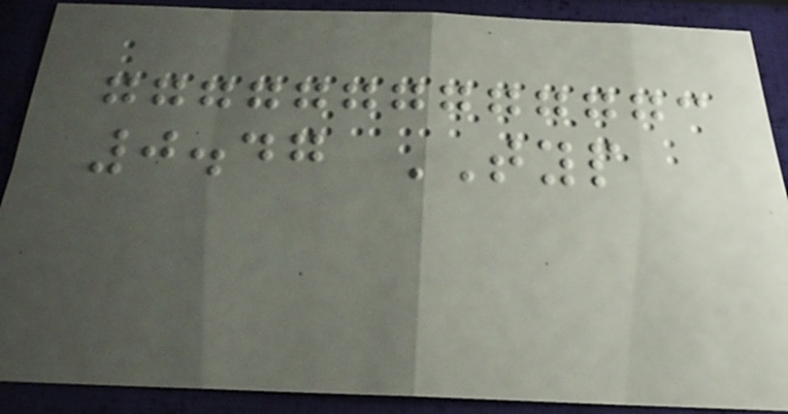0.47 TYP
